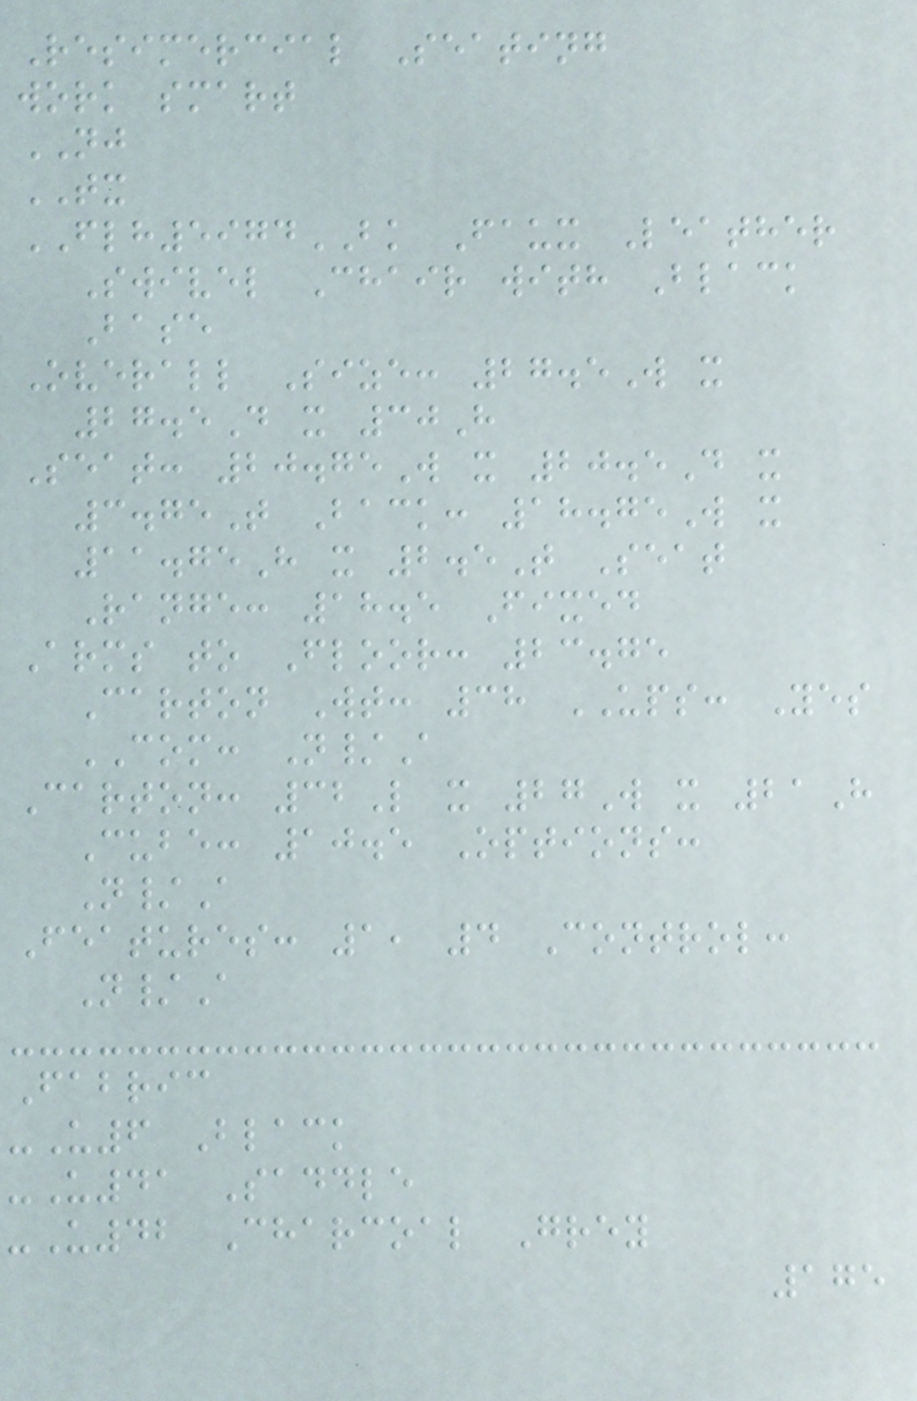Resimercial Seating
work smart
NJ
TX
FLH5974BK Faux Leather
Swivel Chair with Black
Base
Overall Size: 27.5W x
27.5D x 30H
Seat: 20.75W x 20.5D x
3.75T Back: 18.75W x
11.75H x 2.5T Seat
Range: 18.5 Fixed
Arms to Floor: 23.75
Carton Wt: 38 UPS: Yes
COM: N/A
Carton: 32L x 27W x 21H
Cube: 10.5 Options:
N/A
Features: 1, 4 Control:
N/A
Fabric
-U6 Black
-U41 Saddle
-U42 Charcoal Grey
175
